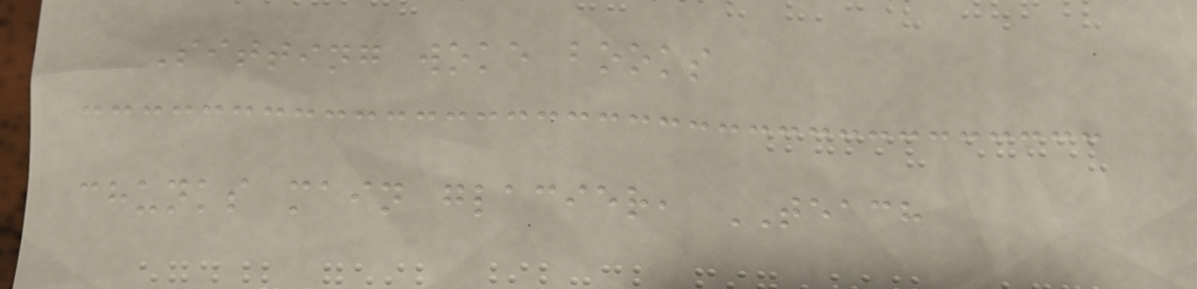Sitting woke books
chunks main glacier, TEACH
